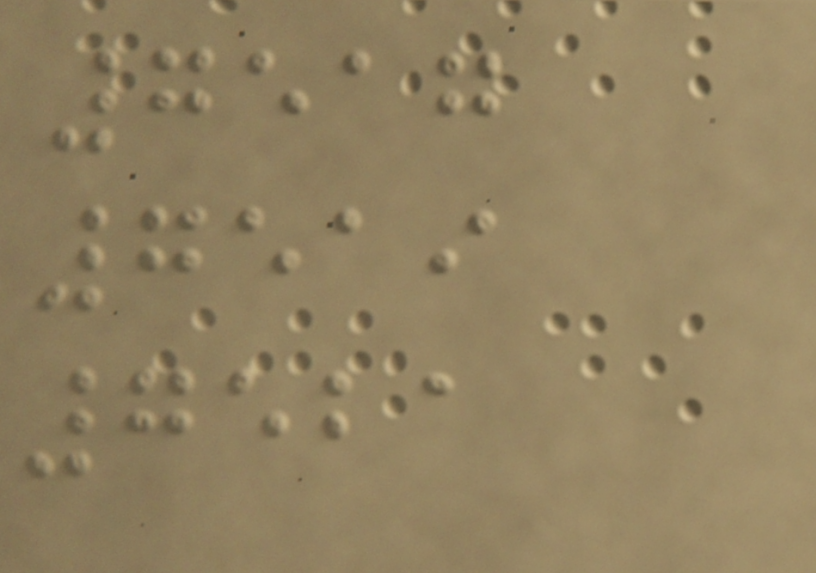7517
7519
7521
